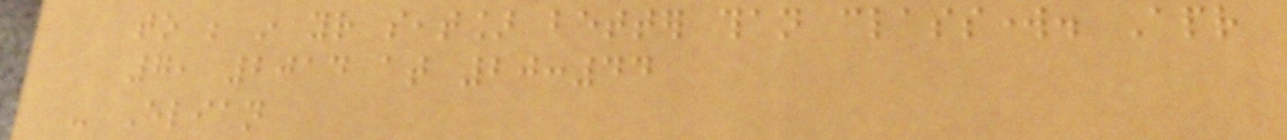to be in your seat] better than classwork. Apr
7, 2014 at 20:44
- Elian
